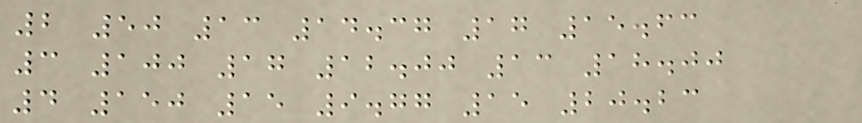2 50 13 14.37 17 15.63
3 100 17 12.00 13 18.00
4 150 15 9.77 15 20.23
